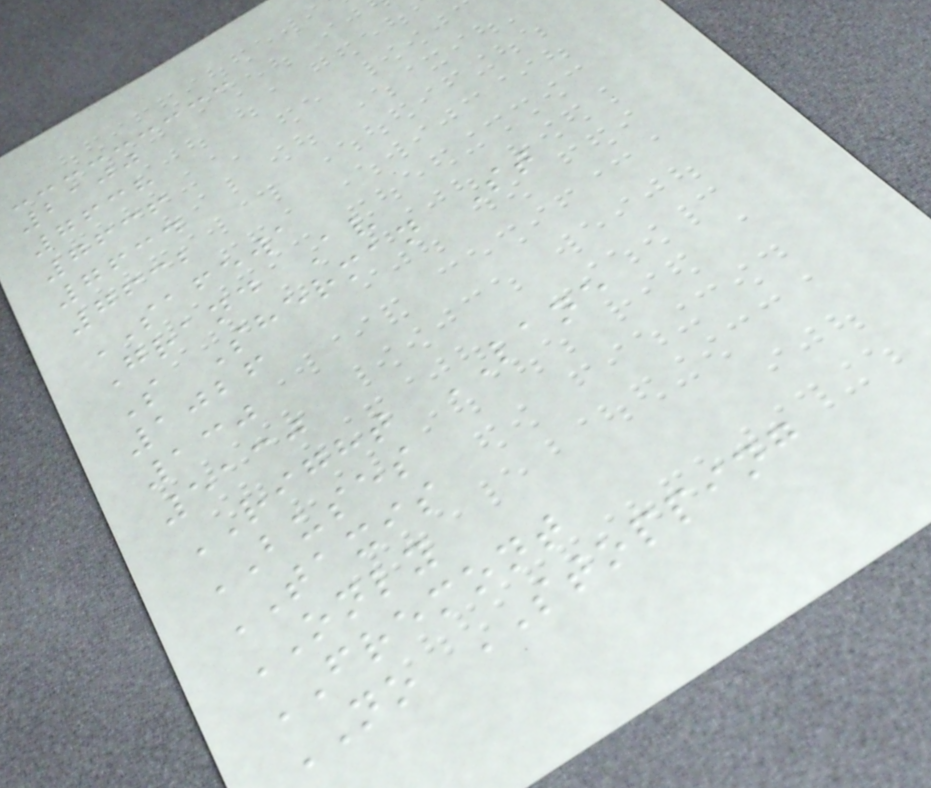2100
7638
7636
7634
7632
SAFEWA
Grand Av
S Sherman St
1026
130
5130
RIGHT LANE
BUSES
TAXIS
ONLY
FREMONT
NO STOPPING
